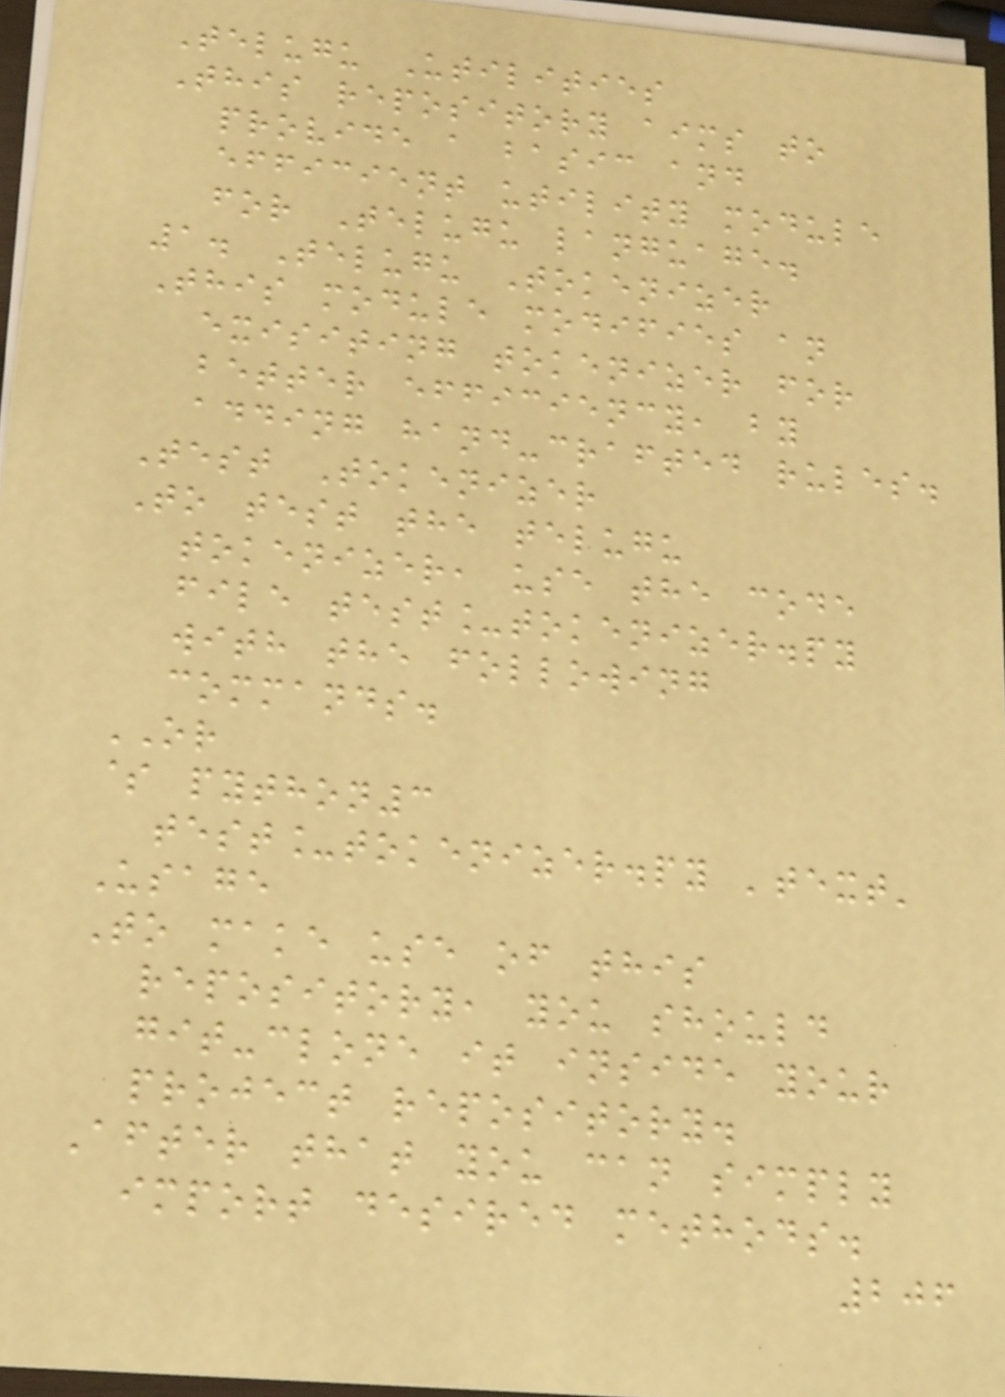Telugu Utilities
This repository aims to
provide a basic and
efficient utility module
for Telugu language.
1. Telugu Tokenizer
This module modifies an
exisiting tokenizer for
better efficiency, by
adding hand-crafted rules.
Test Tokenizer
To test the telugu
tokenizer, use the code
file test_tokenizer.py
with the following
commands.
OR
$ python3
test_tokenizer.py 'text'
Usage
To make use of this
repository, you should
git-clone it inside your
project repository.
After that you can simply
import desired methods.
206
